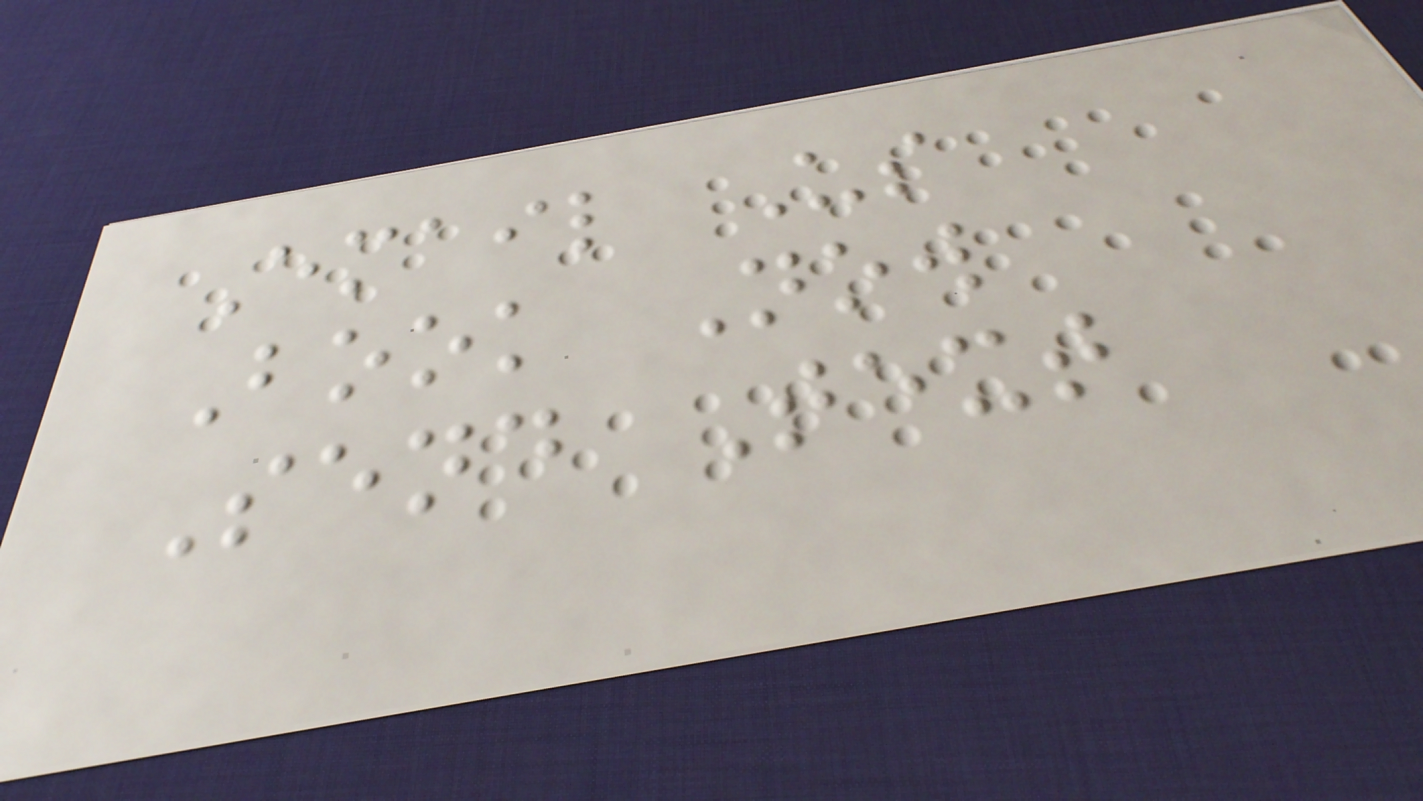Email Us
Book Now
Send Text
